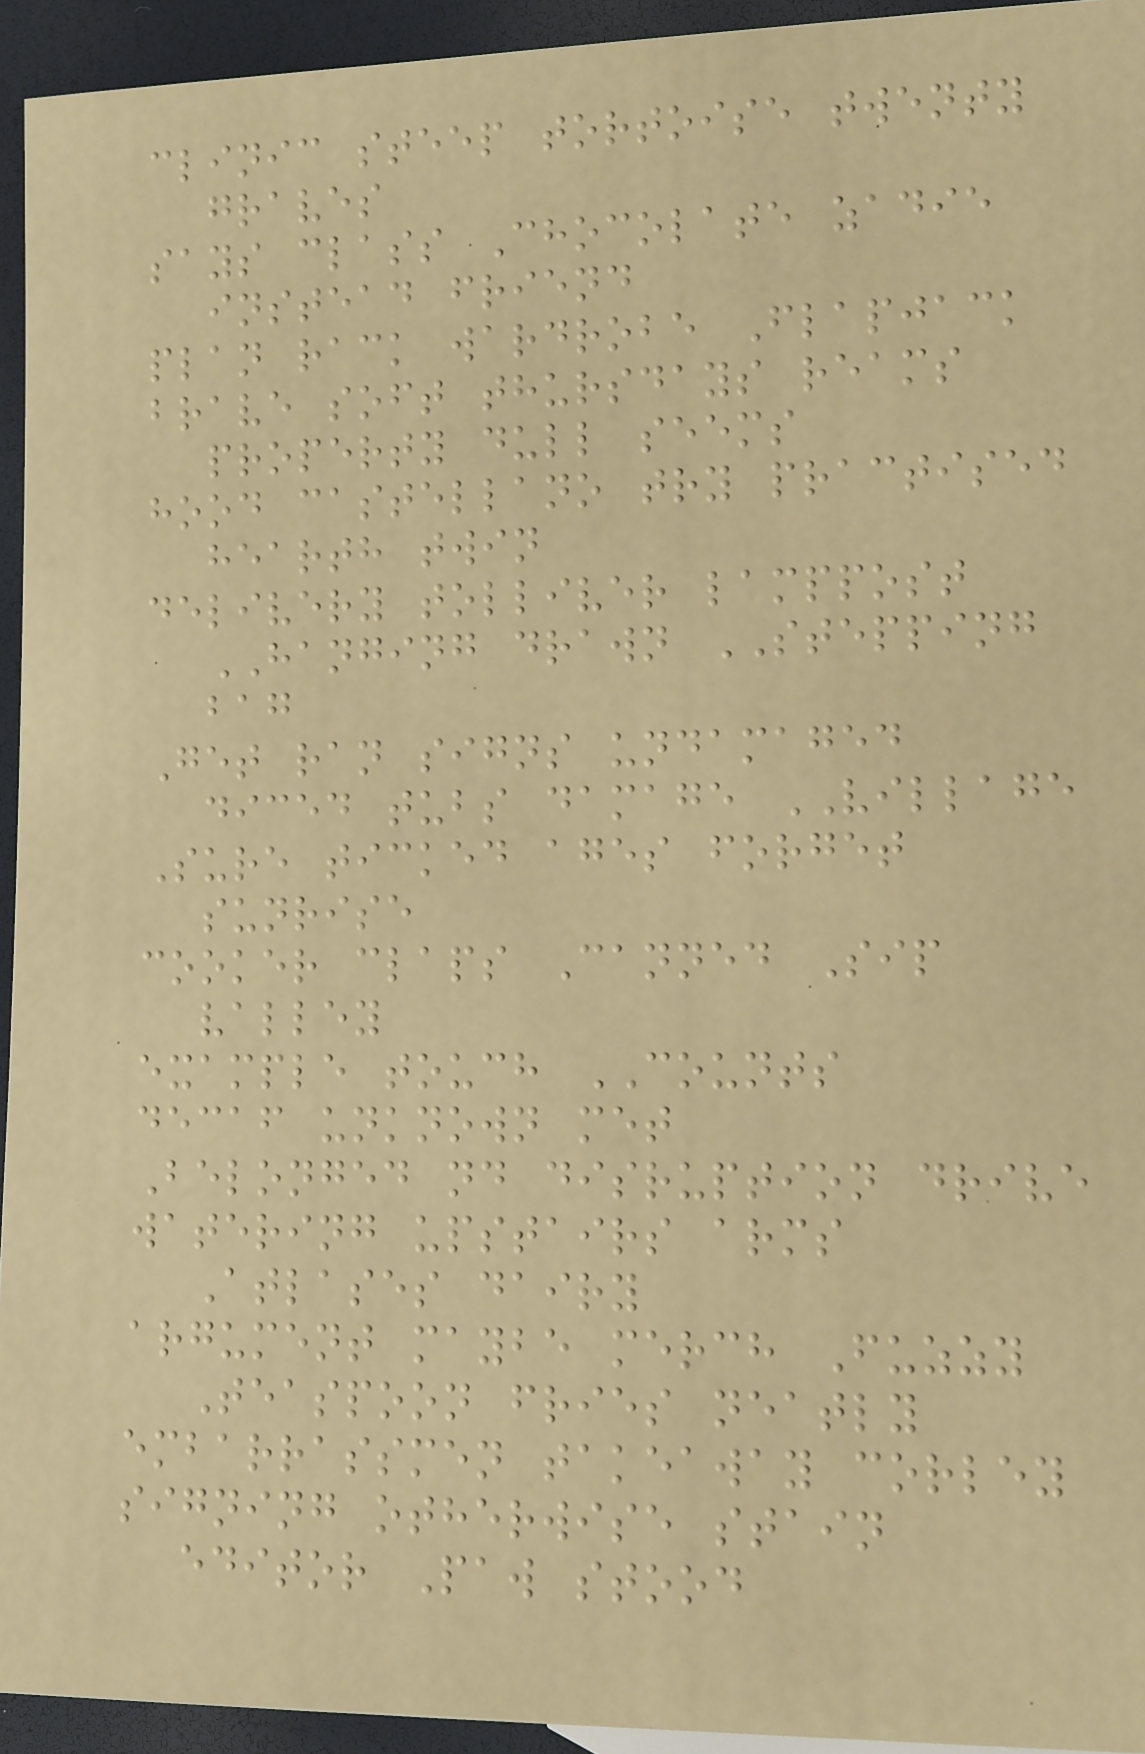clinic steep tortoise twenty
graves
says class Chocolate zadie
instead friend
plan rack wardrobe Flapjack
brave soft thursdays reams
property dull seems
hood castellano try practised
hearth twin
delivery tolliver lamppost
HANGING drawn STEPPING
bag
Get ran signs undamaged
diced tubs damage VILLAGE
Sure ticked ages forget
sunrise
cooker claps Canned Sip
valley
example touch COUNTS
decaf unknown met
Belonged nd disruption drive
watering upstairs arms
Atlases dairy
argument maybe merch Fuzzy
Teaspoon fries neatly
embarrassmen takeaway corley
signing otherwise stain
editor Paw stood
